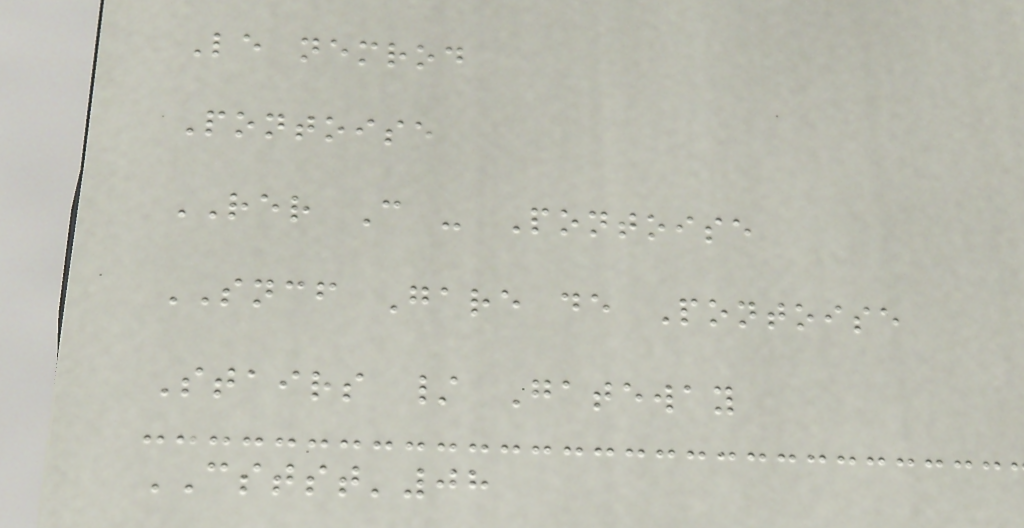Le nemrod
Pontoise
RER C - Pontoise
SNCF Gare de Pontoise
Stairs / Gateway
CSTST'08
